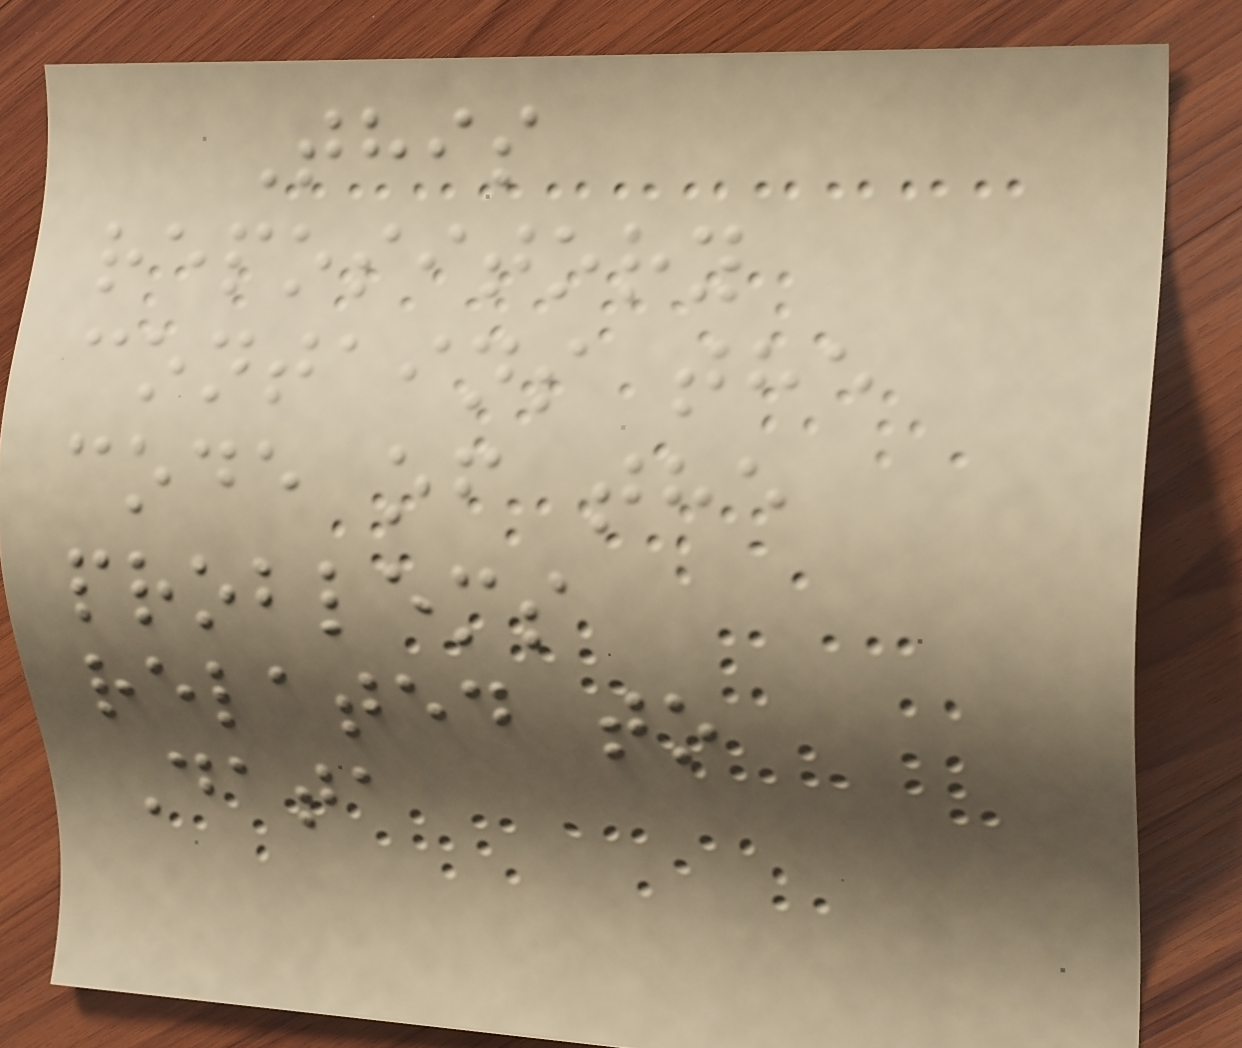This
repository
contains the
code of the
problems
related to
Data
